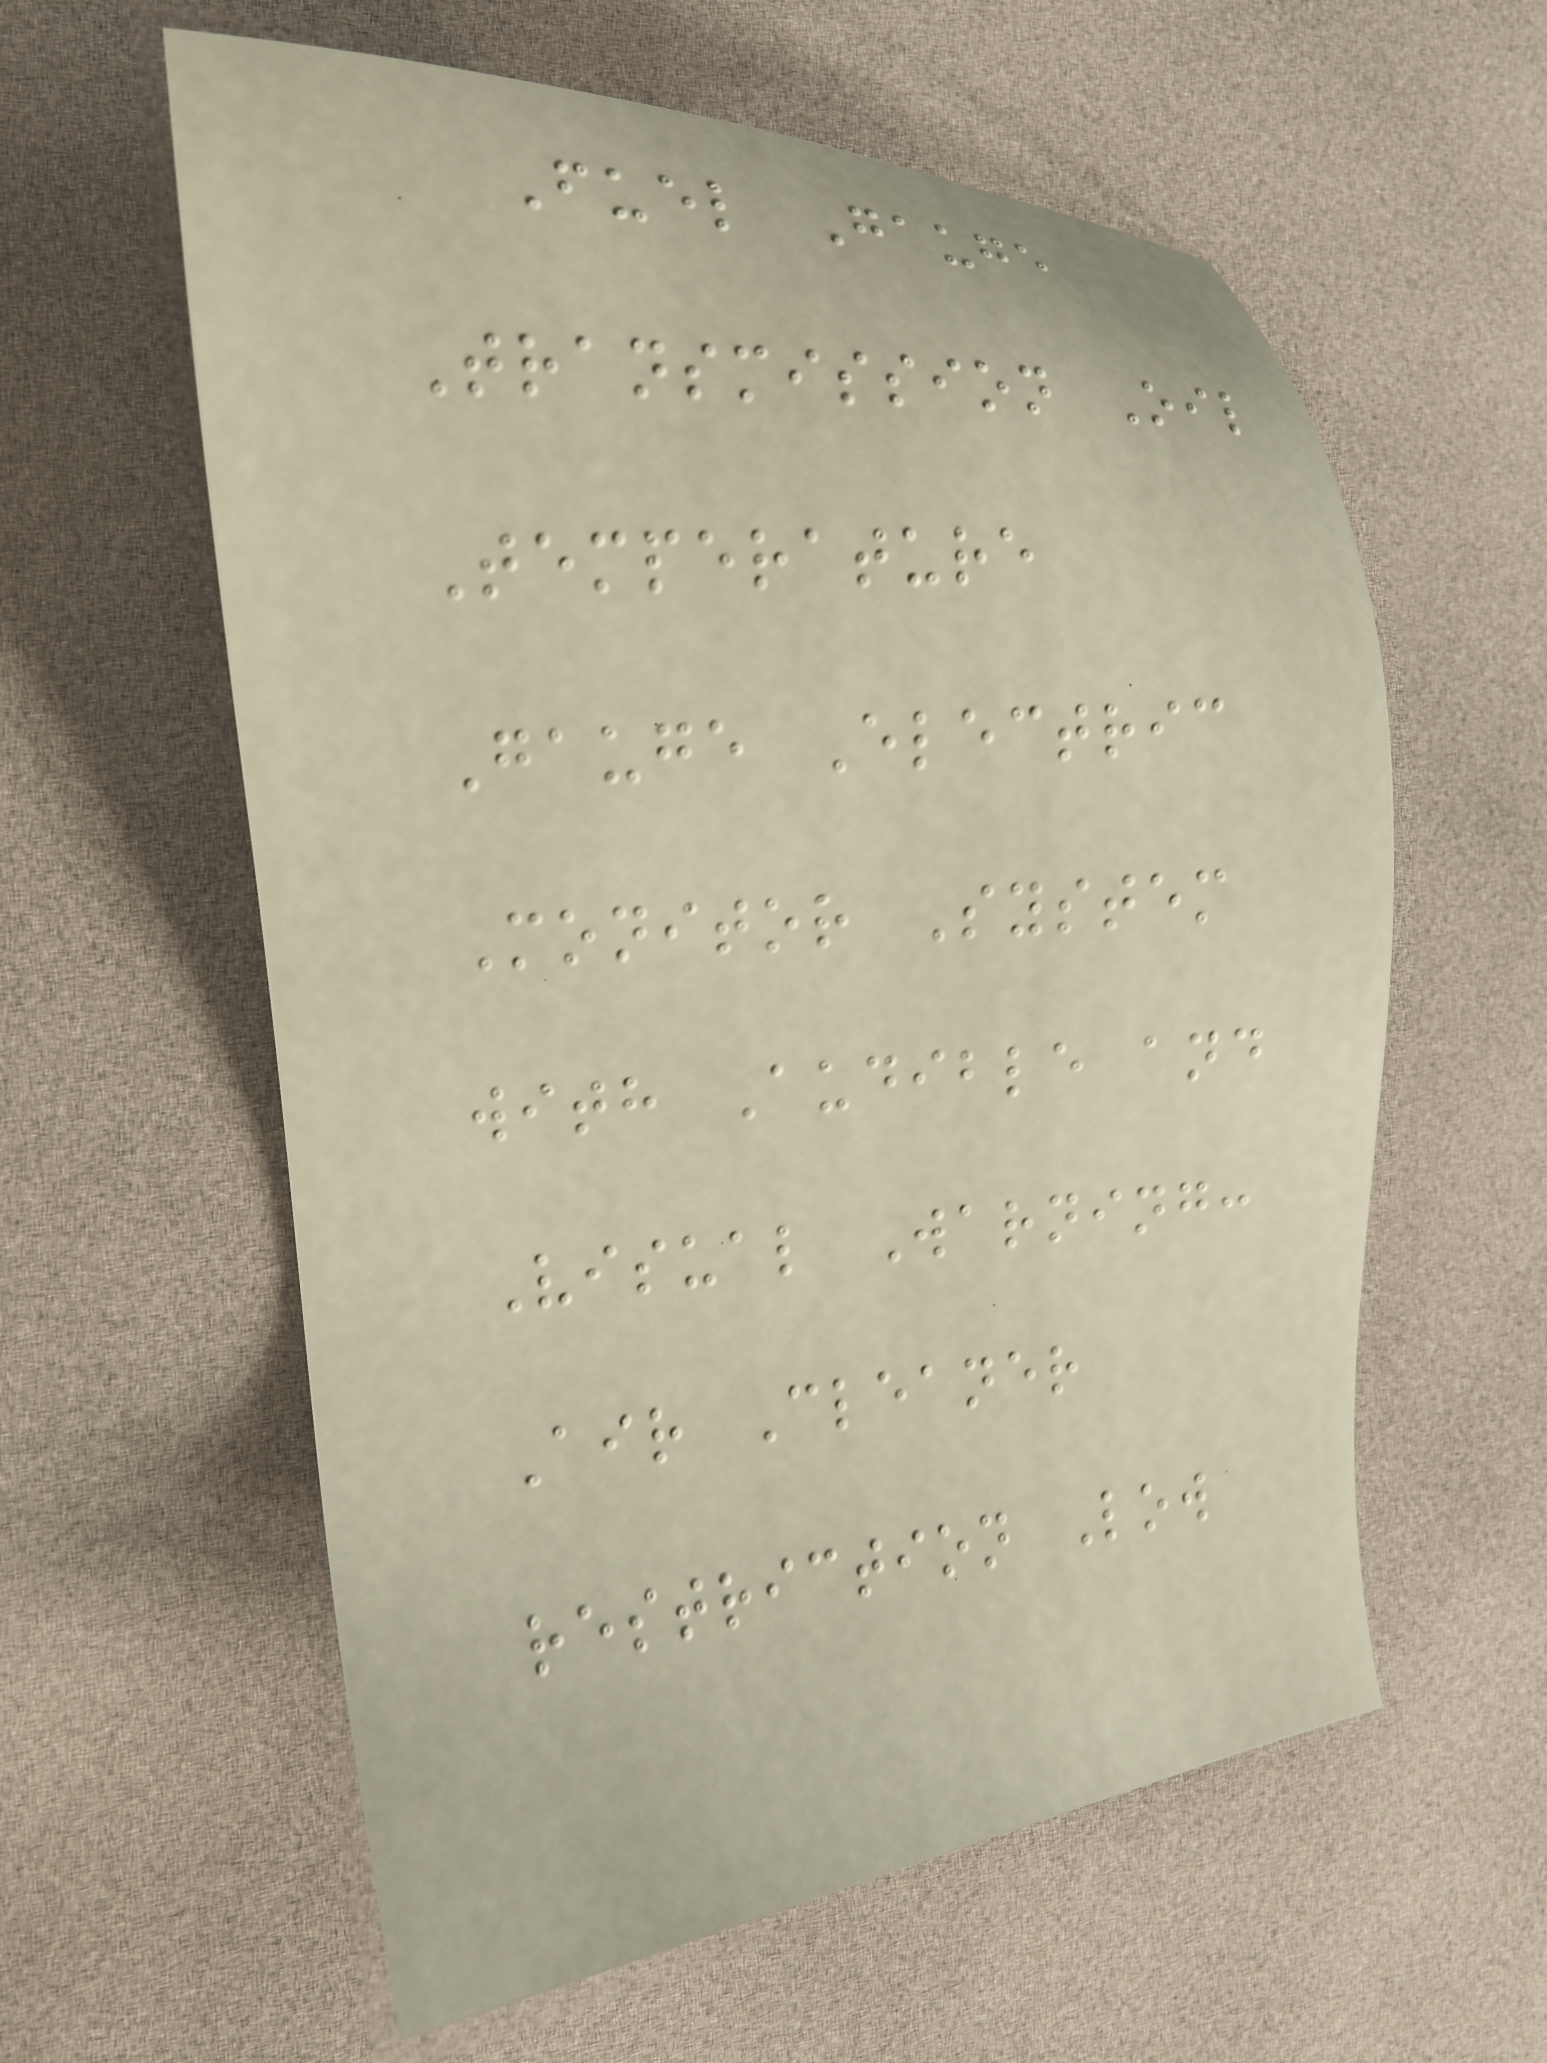Fuel Gauge
Transmission Oil
Temperature
Gauge Electric
Monitor System
with Audible and
Visual Warning:
Air Cleaner
restriction Low
